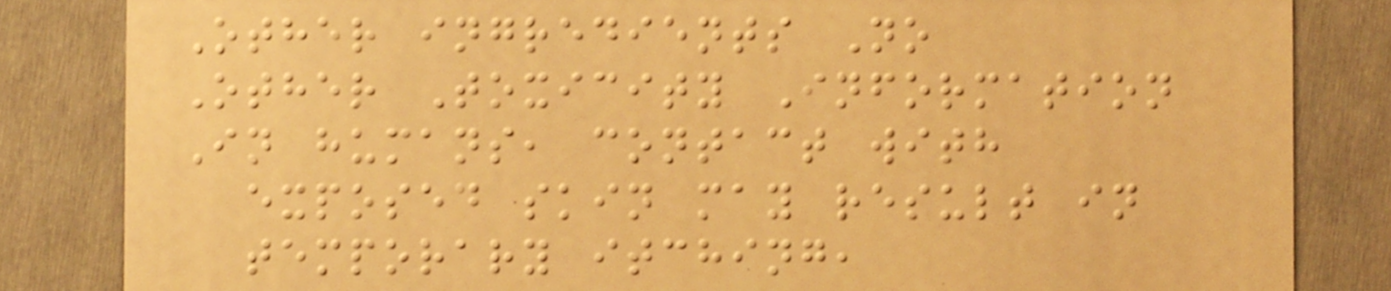Other ingredients No
Other Toxicity Information
In humans, contact with
exposed skin may result in
temporary itching,
